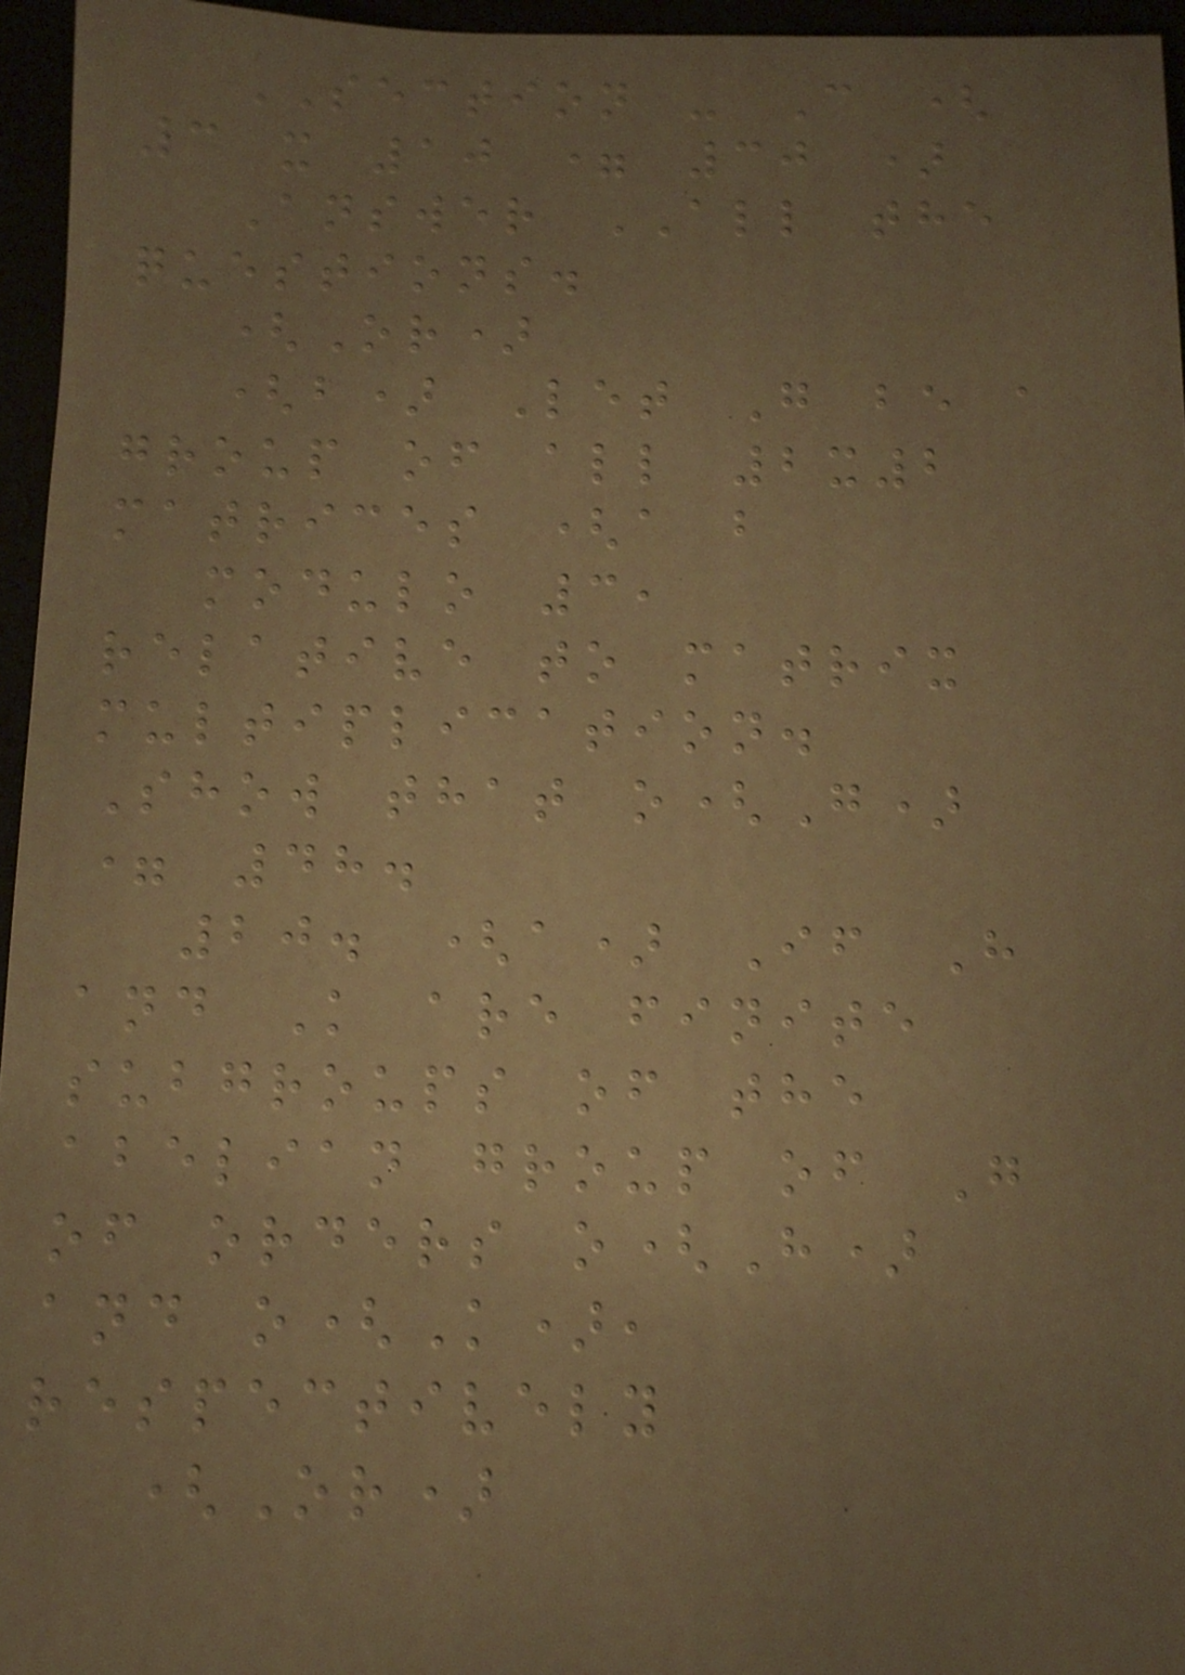SECTION - C (
3 x 10 = 30 )
Answer ALL the
questions.
(Or)
(b) Let G be a
group of all 2x2
matrices (a b
modulo 3,
relative to matrix
multiplication.
Show that o(G)
= 48.
20. (a) If H
and K are finite
subgroups of the
abelian group of G
of orders o(H)
and o(K),
respectively
(Or)
